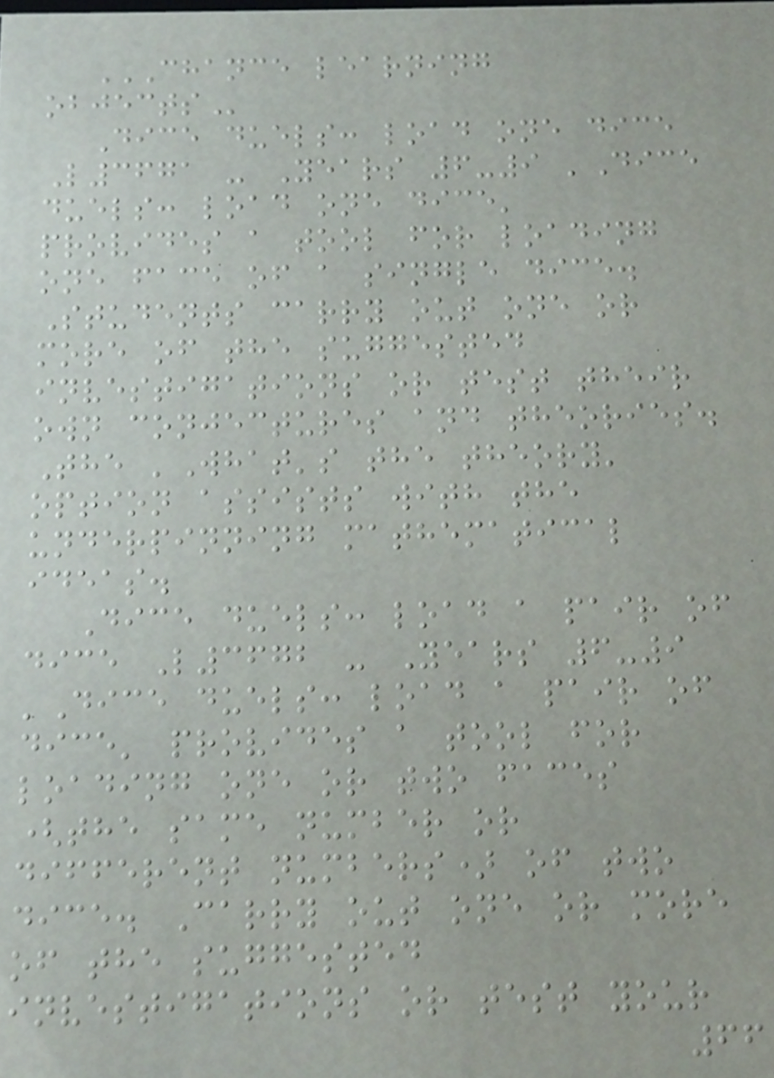CHANCE LEARNING
OBJECTS
Dice duels: load one dice
L3671 - Years 6-9 'Dice
duels: load one dice'
provides a tool for loading
one face of a single dice.
Students carry out one or
more of the suggested
investigations or test their
own conjectures and theories.
The 'What's the theory'
option assists with the
underpinning mathematical
ideas.
Dice duels: load a pair of
dice L3672 - Years 6-9
'Dice duels: load a pair of
dice' provides a tool for
loading one or two faces
(the same number or
different numbers) of two
dice. Carry out one or more
of the suggested
investigations or test your
66
